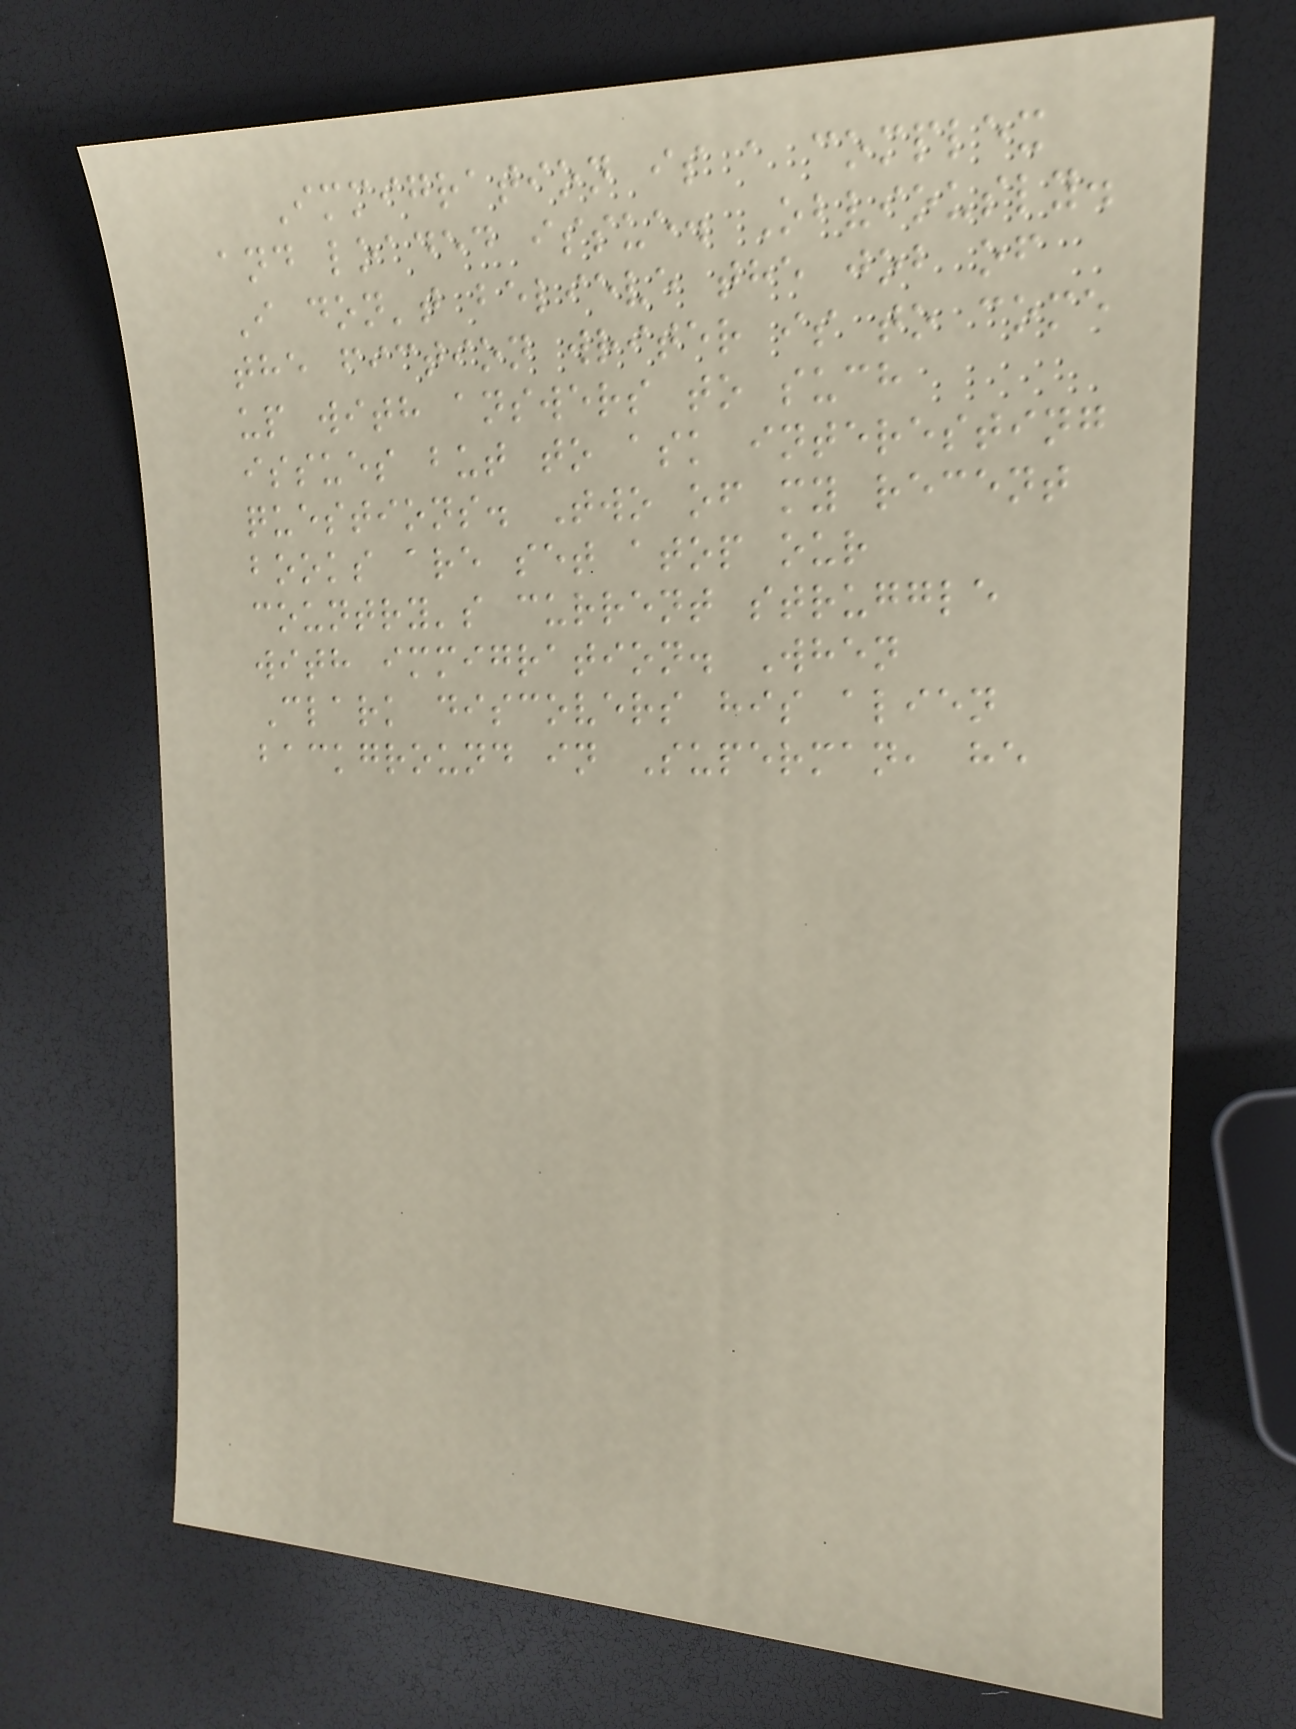Immigration is a complex
and loaded issue. Obviously.
I don't believe the job of
the fiction writer is to come
up with answers to such
issues but to ask interesting
questions. Two of my recent
books are set atop our
country's current struggle
with immigration. When
Clark discovers his alien
background in Superman, he
